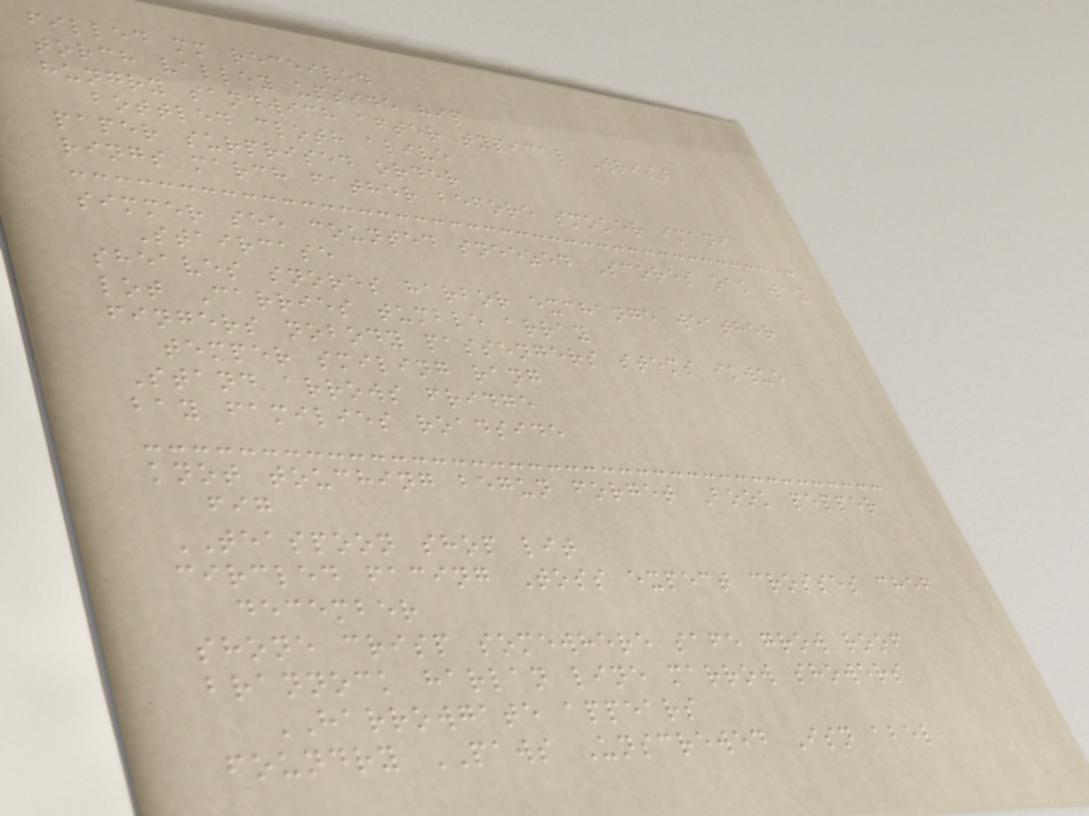filled mm received
torch valley upside hip
hungry sandwich after typical Wrist
bottled cloth alive
paper surprised order
rings march father before smoker imani
simmer see counted sneezed Scores oak way
Staircase
sheaves snores harbor exchange weather
lot Carries tumble array
fingers nobody passengers stems ikwue
temper smiling rang
Stand arrows fridge
bay families roadside
knot touching begun forget Book pepper
fig
TEASPOON shop lit
circled facing Toss expect crosses chef
december
shone crisp somewhere safe grow roof
brannock harlan line marrow showers
HARROWGATE appears
foundry PAWS Unscrewed Isn abel
